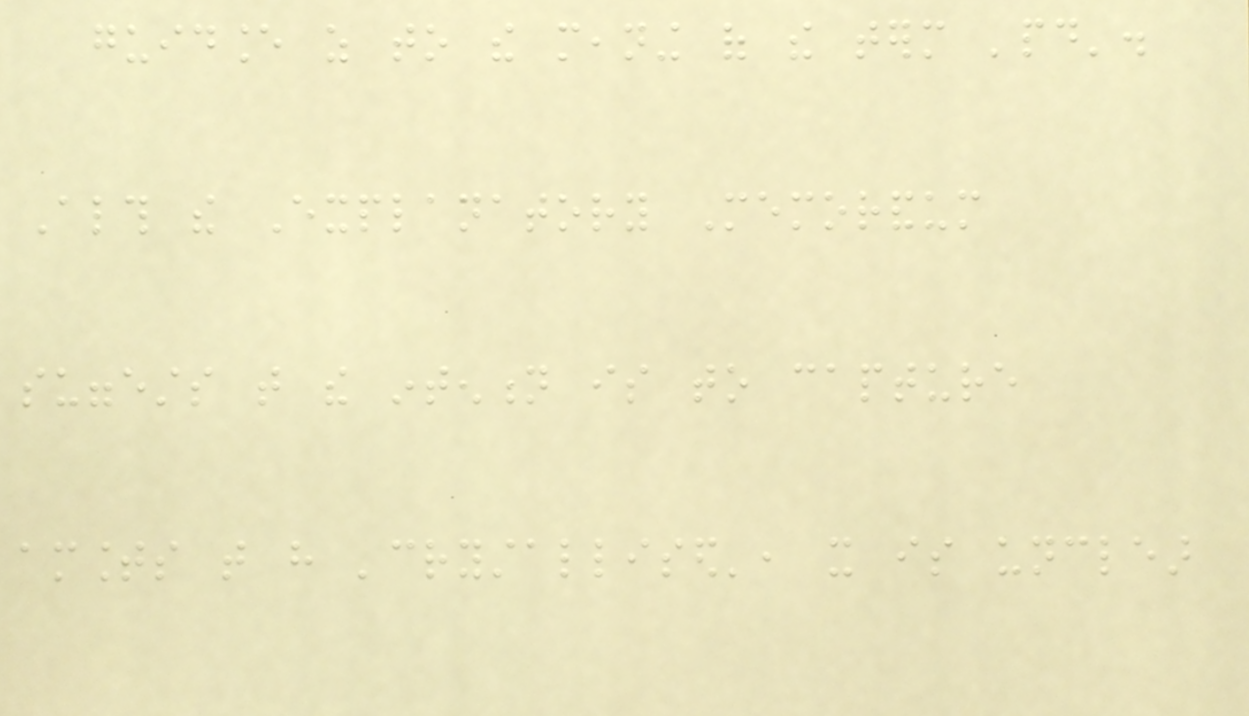guidance as to the meaning of the term 'paid'.
Although the Explanatory Memorandum
suggests that the intention is to capture
amounts that have 'crystallised', it is unclear
